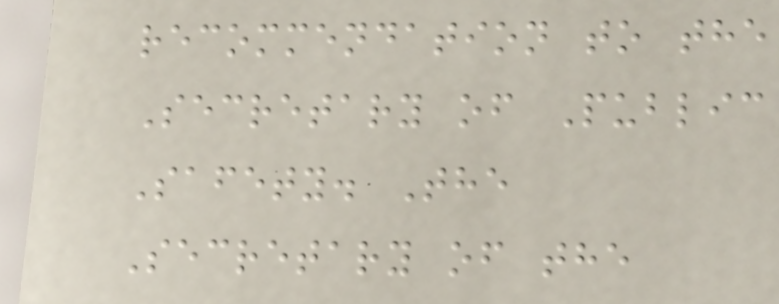recommendation to the
Secretary of Public
Safety. The
Secretary of the
